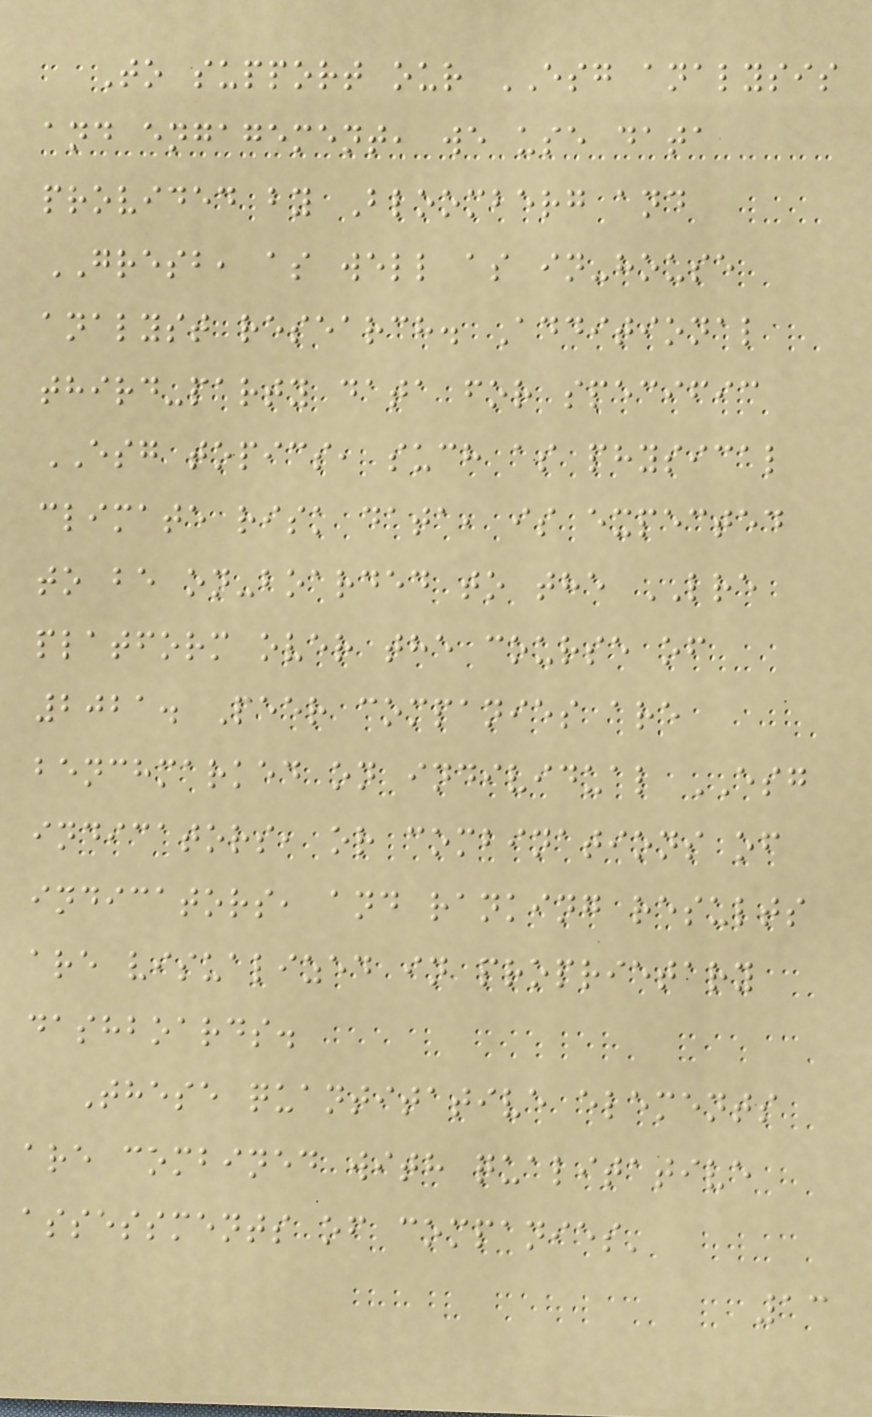To support our ESG analysis
and engagement, we use data
provided by Bloomberg and
GRESB, as well as in-house
analyst research. Additional
third-party data for specific
ESG topics, such as physical
climate risk data, is expected
to be on-boarded to the LRE
platform over the course of
2021. Peer companies are
benchmarked on individual ESG
indicators, or combinations of
indicators, and ranking results
are visualized in proprietary
dashboards.
These quantitative elements
are combined with qualitative
assessments of companies'
13
